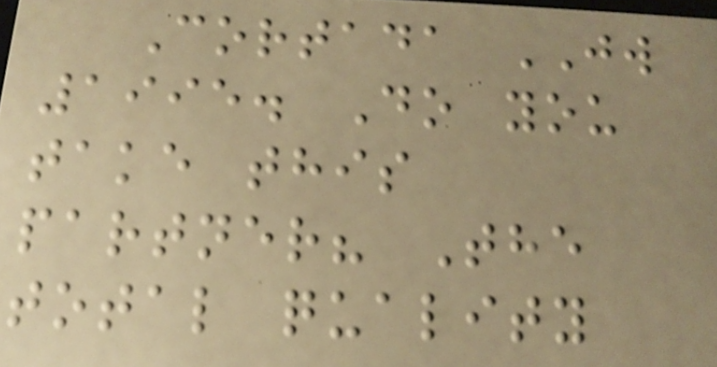Cortada JW
1995. Do you
take this
partner? The
total quality
